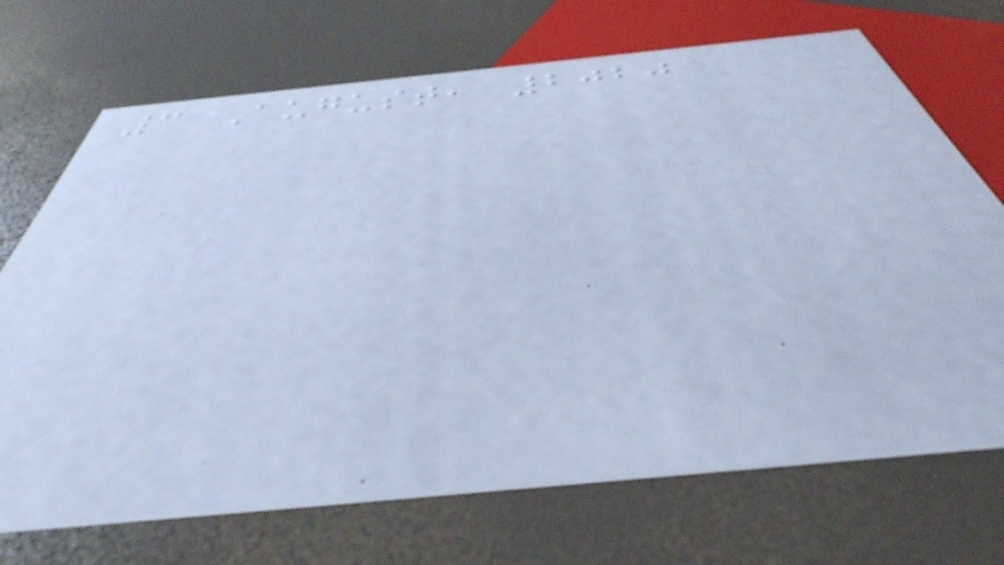3 August, 2020
